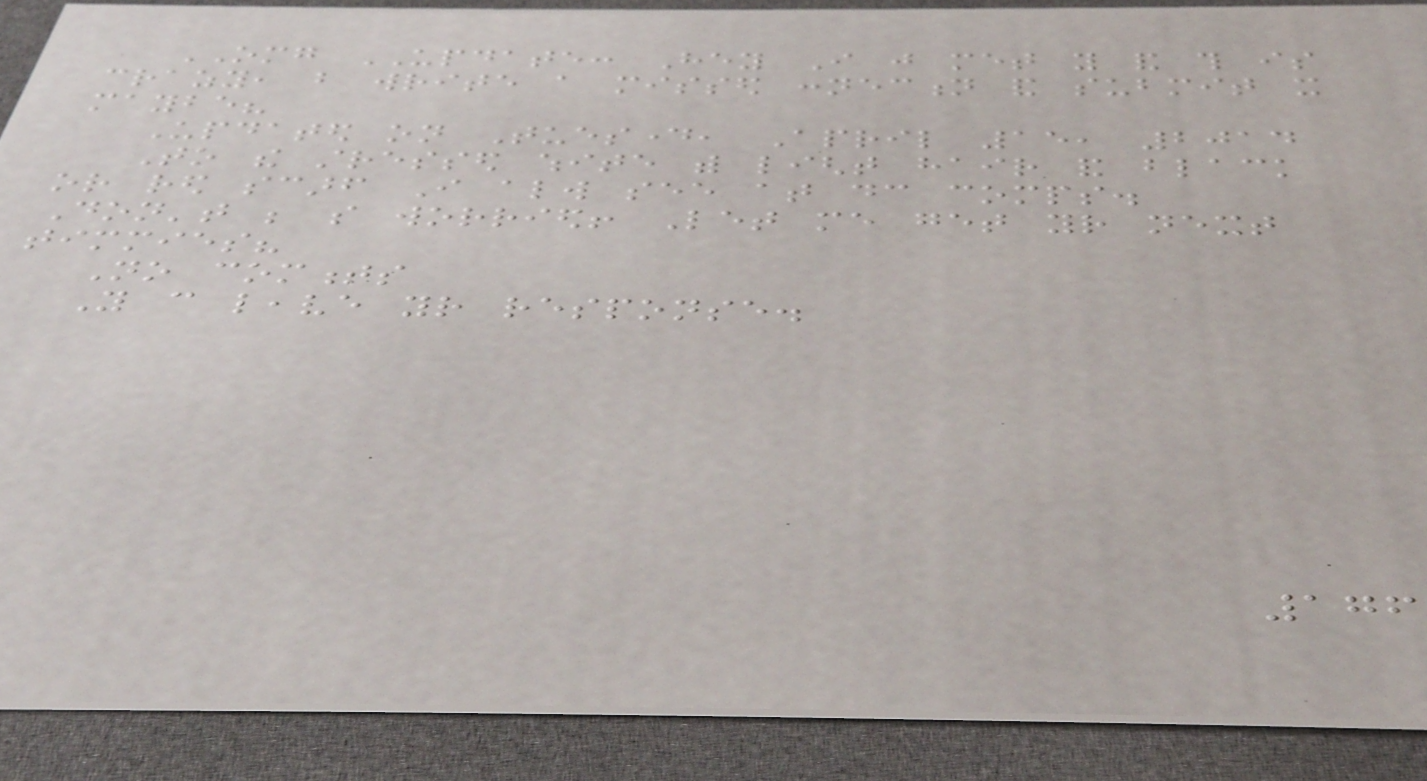OMG UPDATE: Hey I just met you and this is
crazy, but write a missed connection and submit it
maybe?
Updated on Tuesday, April 15, 2014
To the stressed white with light hair and black
or red scarf I always see at dc comps.
Don't be so worried! Let me get your next
timmies?
No comments
You can leave your response.
176
